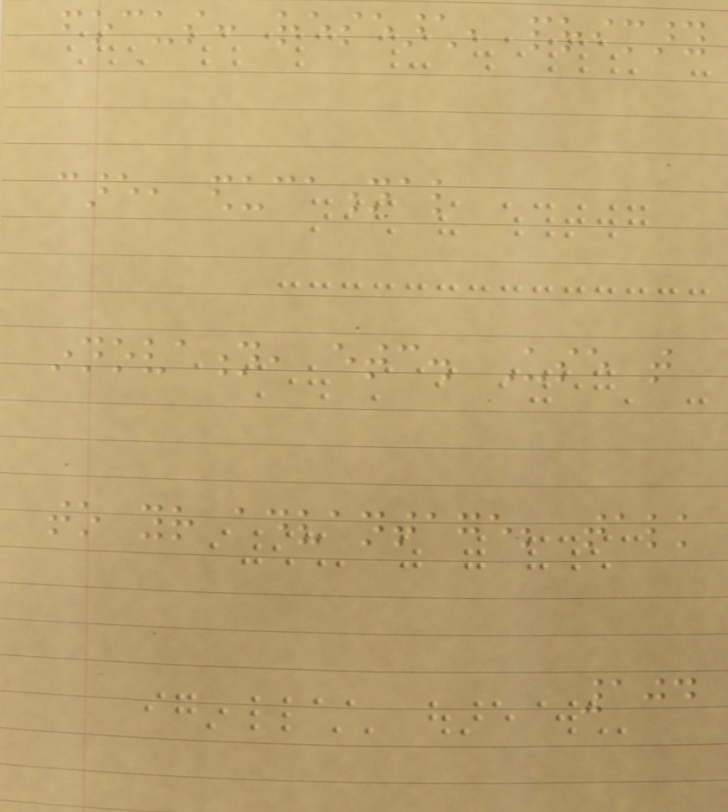focus: research, primary
care, educational
innovation, etc. Use that
to your advantage; talk
104
